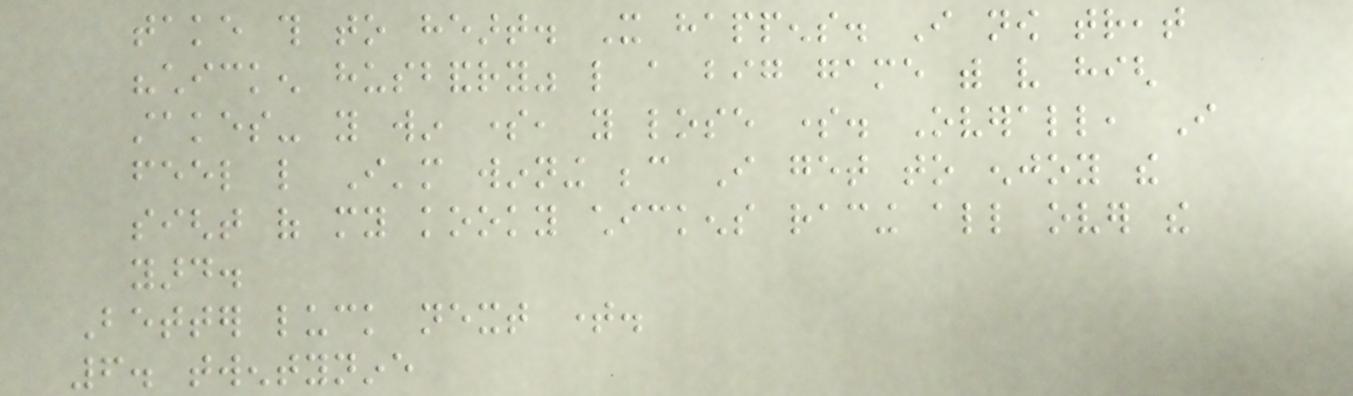take this to heart. It happens. I now treat
"chicken husbandry" like a big game with very high
stakes- you win some, you lose some. Overall, I
feel like I'm winning because I get to enjoy the
sight of my kooky chickens racing all over the
yard.
Better luck next time.
6. twentynine
